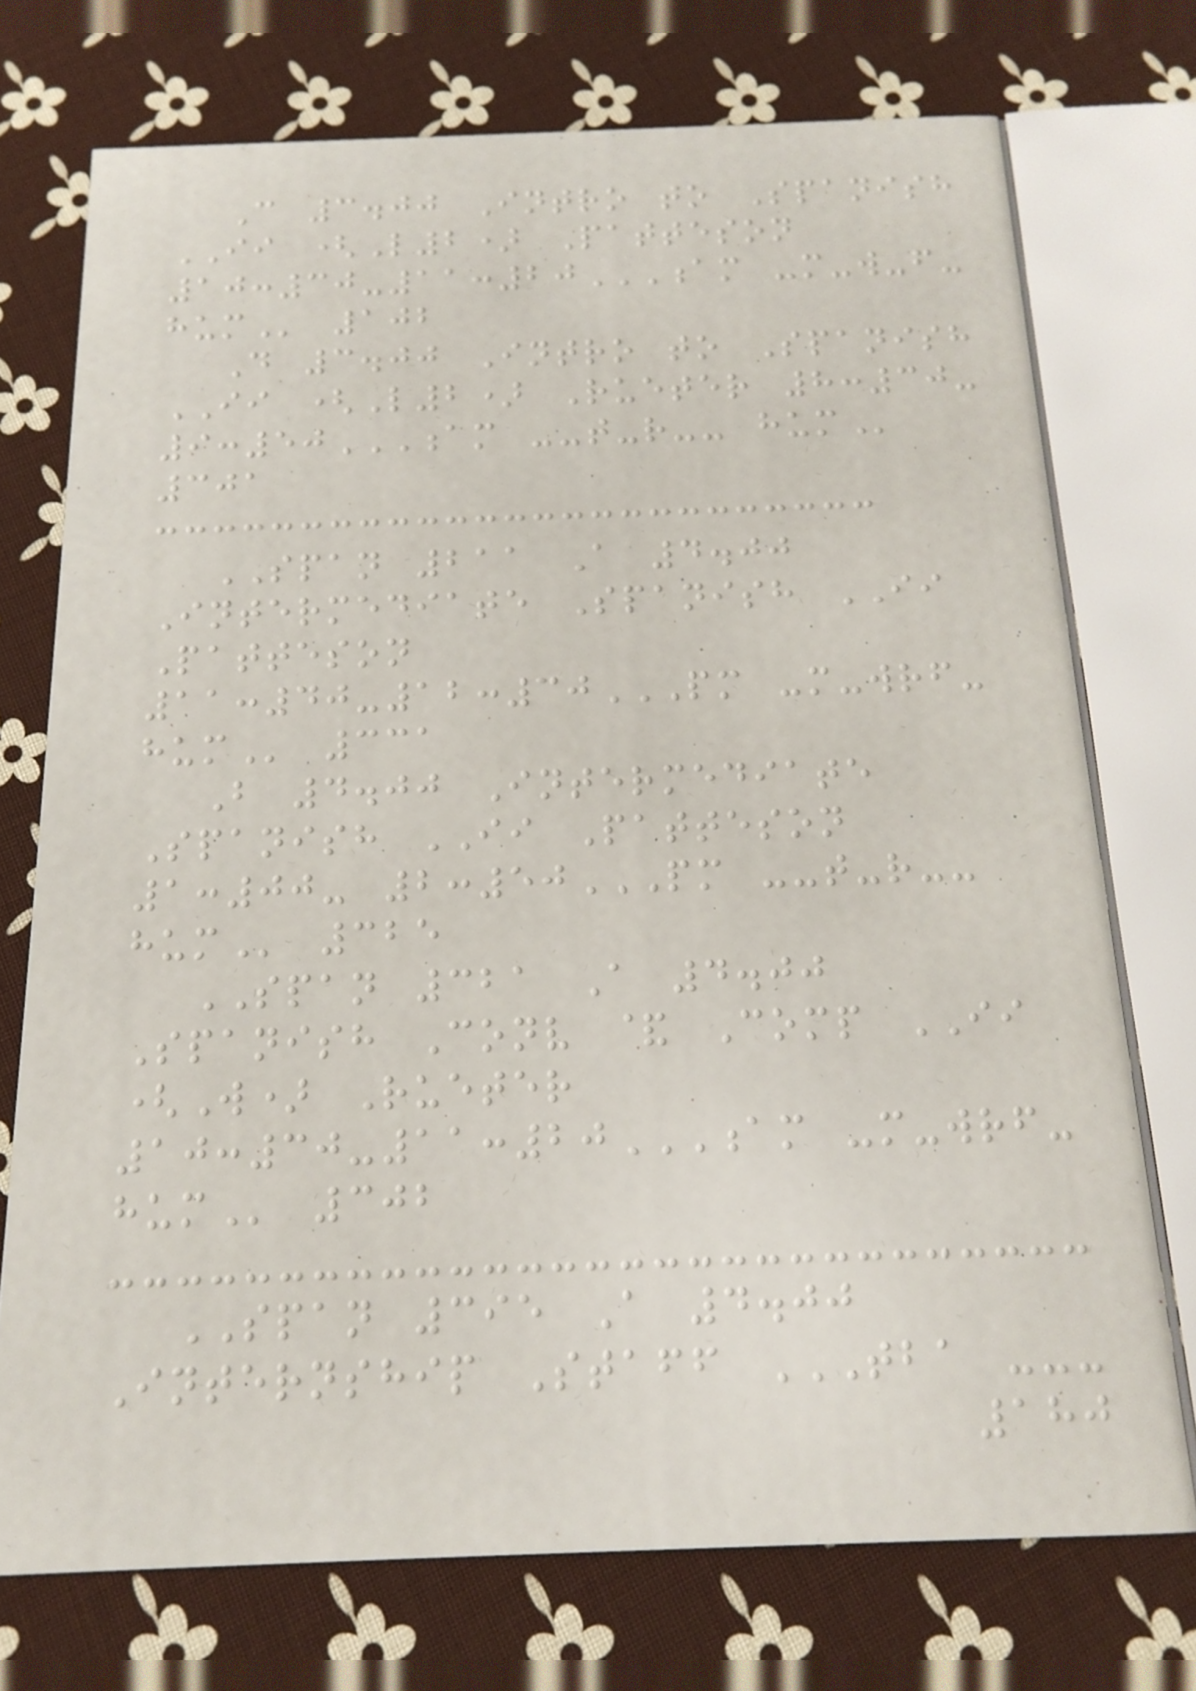C 3.00 Intro to Spanish
II (L2) Patteson
10:30-11:20AM -M-W-F-
HUM 102
D 3.00 Intro to Spanish
II (L2) Rueter 8:30-
9:50AM --T-R-- HUM
301
SPAN 211 A 4.00
Intermediate Spanish II
Patteson
11:40-12:30PM -M-WRF-
HUM 331
B 4.00 Intermediate
Spanish II Patteson
1:00- 2:50PM --T-R--
HUM 325
SPAN 321 A 4.00
Spanish Conv & Comp II
(W) Rueter
10:30-11:20AM -M-WRF-
HUM 302
SPAN 395 A 4.00
Internship Staff TBA ---
180
